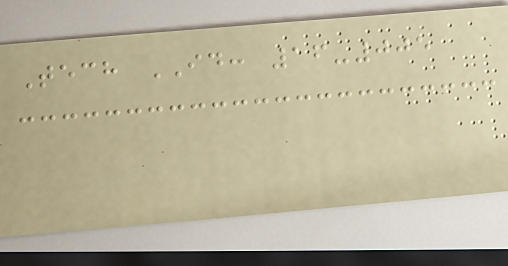Tech ID: 16-005
